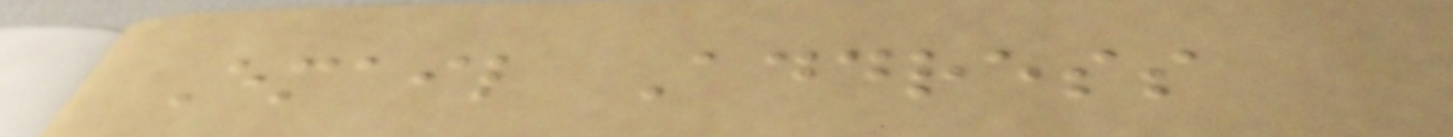Email Address
